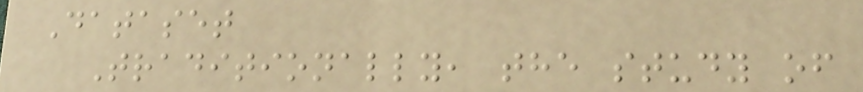Dataset
Traditionally, the study of
